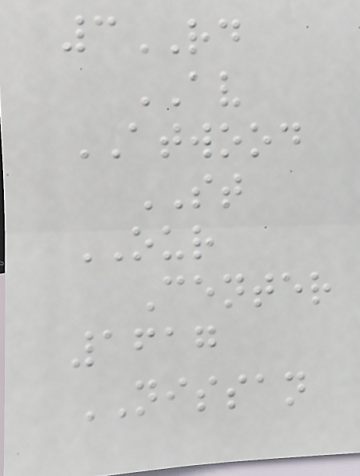3RD
AV
ATWOOD
ST
OUR
Center
1617
NISSAN
